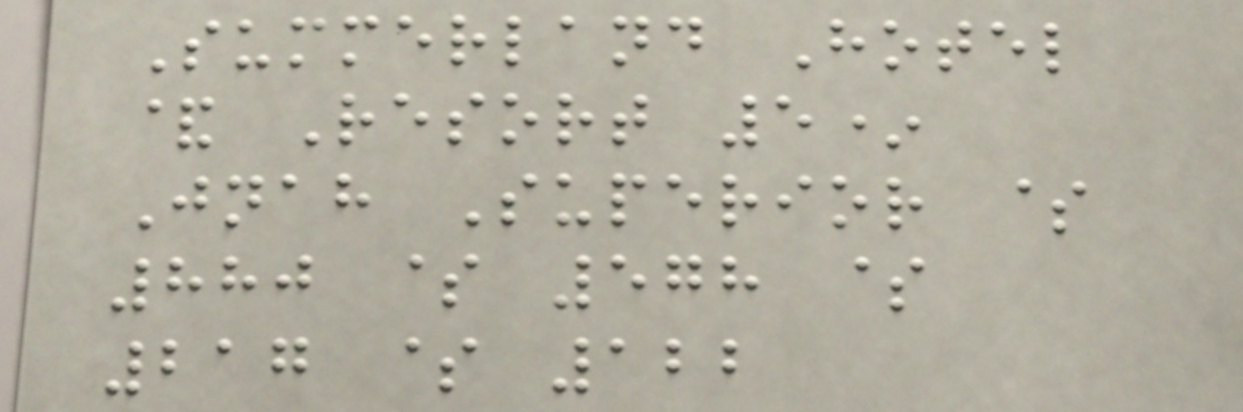Summerland Hotel
& Resort 5*
Jnah Superior $
880 $ 578 $
217 $ 122
